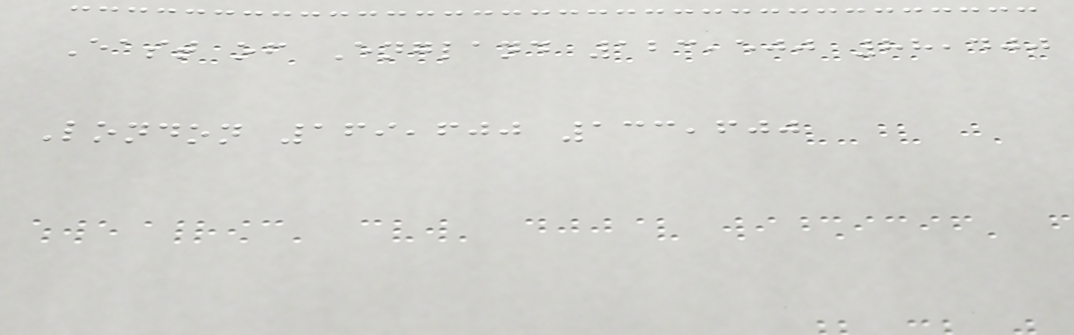East of England 123,500 88,400
London 169,600 133,600
